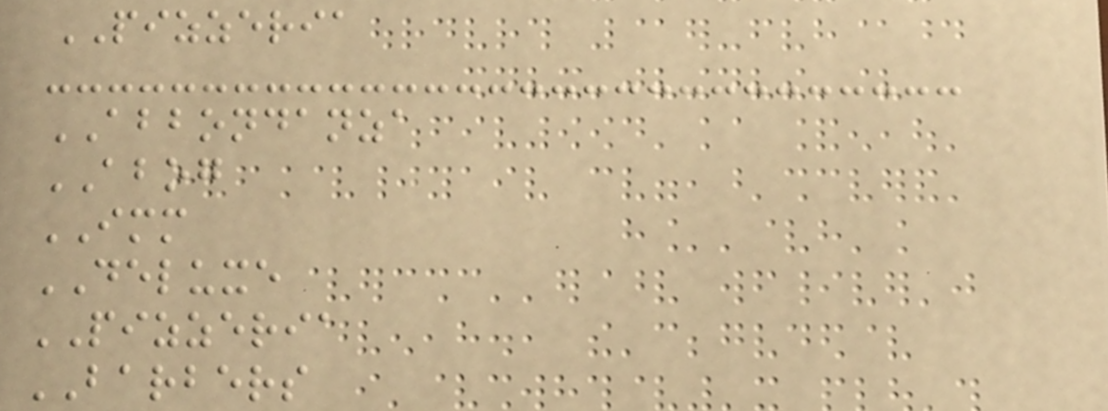PIZZERIA
ABBONDANZA
ABOG
IMM
DELUXE
PIZZERIA
BARBERS
